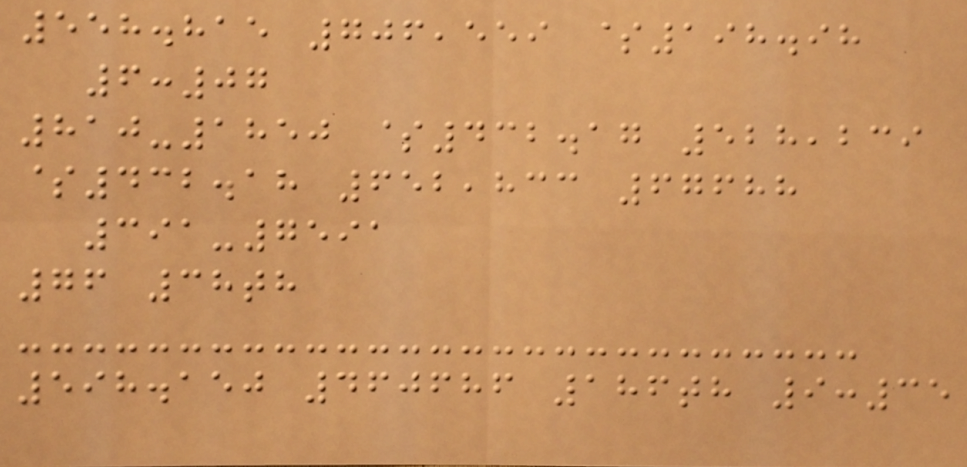558.815 706,559 $198.98
6:07
810-1850 $432.17 528,239
$432.18 652,833 67688
391-7591
76 38th
598.150 460686 186th 9:35
